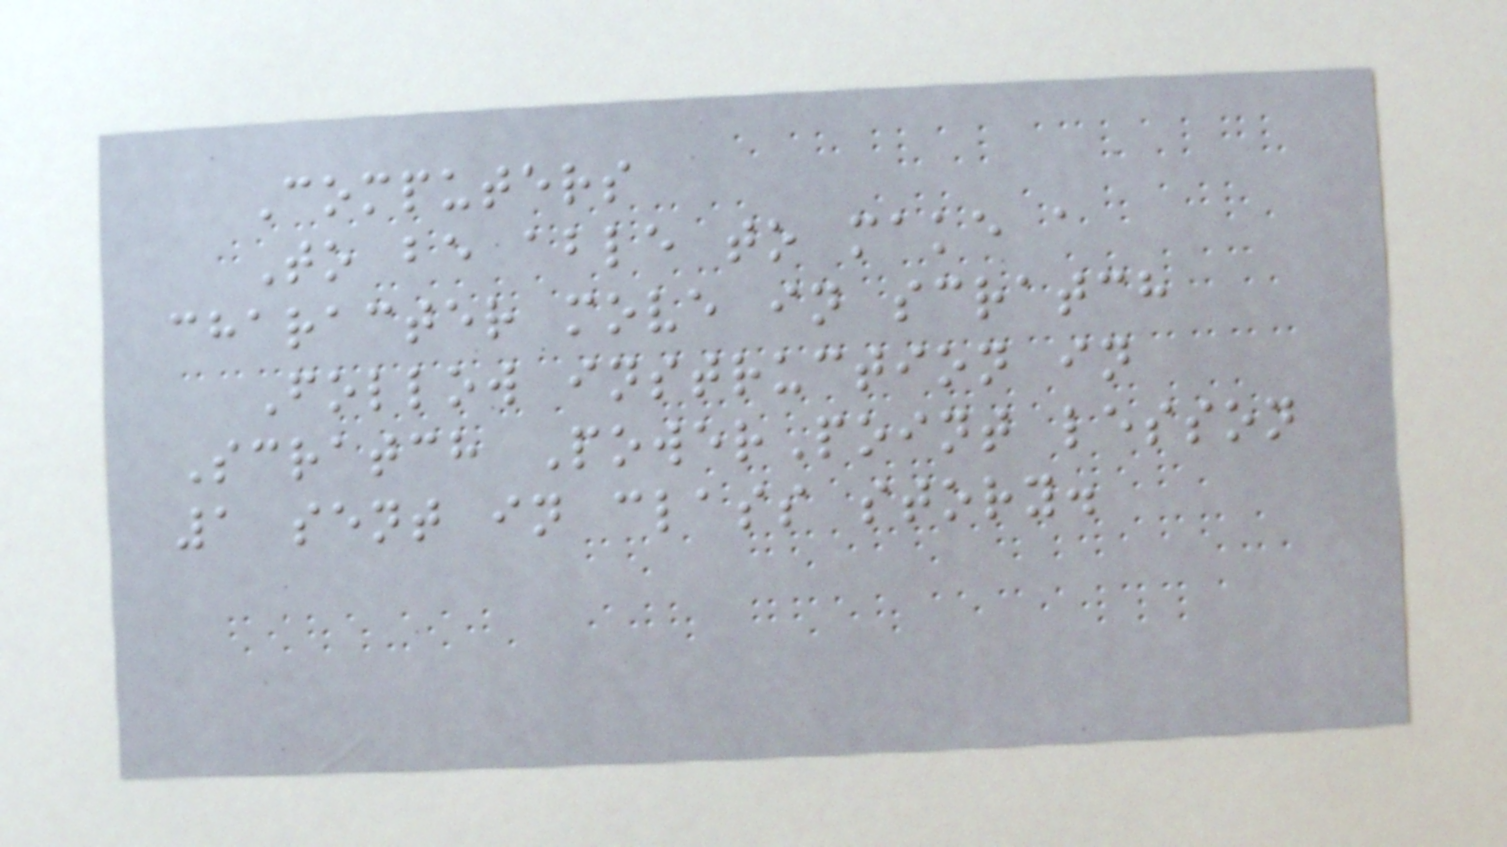Computers
To be able to make a
character move in scratch
Follow instruction in
Scratch PowerPoint lesson
1 sent in class story.
